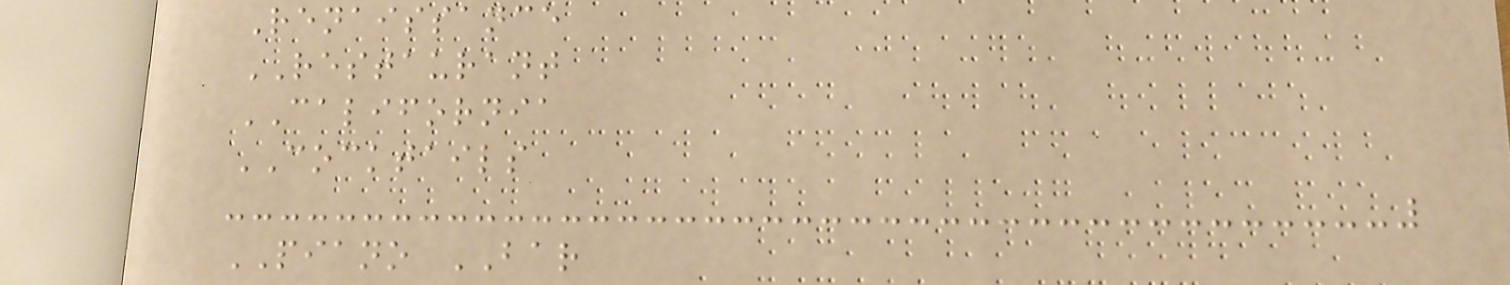Renaissance
RESTAURANT
CALIFORNIA
COCKTAILS
PIANO BAR
